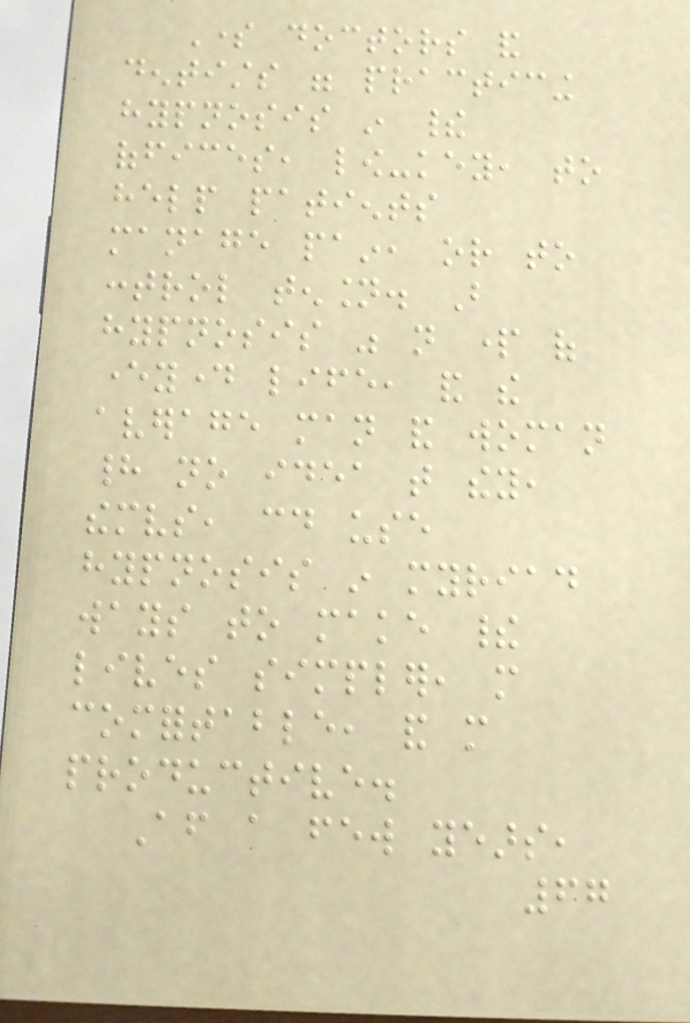Some doctors and
dentists were practicing
hypnosis in their
offices, low-key, to
help patients
manage pain, or to
control tension. But
hypnosis was not part of
everyday life, and the
average man and woman
had no idea that they,
themselves, could use
hypnosis in myriad
ways to make their
lives simpler, more
comfortable, and more
productive.
After a few years,
67
